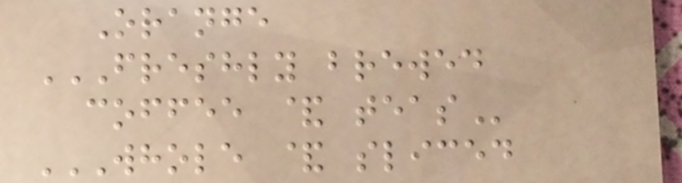Orange
FRESHLY BREWED
COFFEE & TEAS
WHOLE & SLICED
